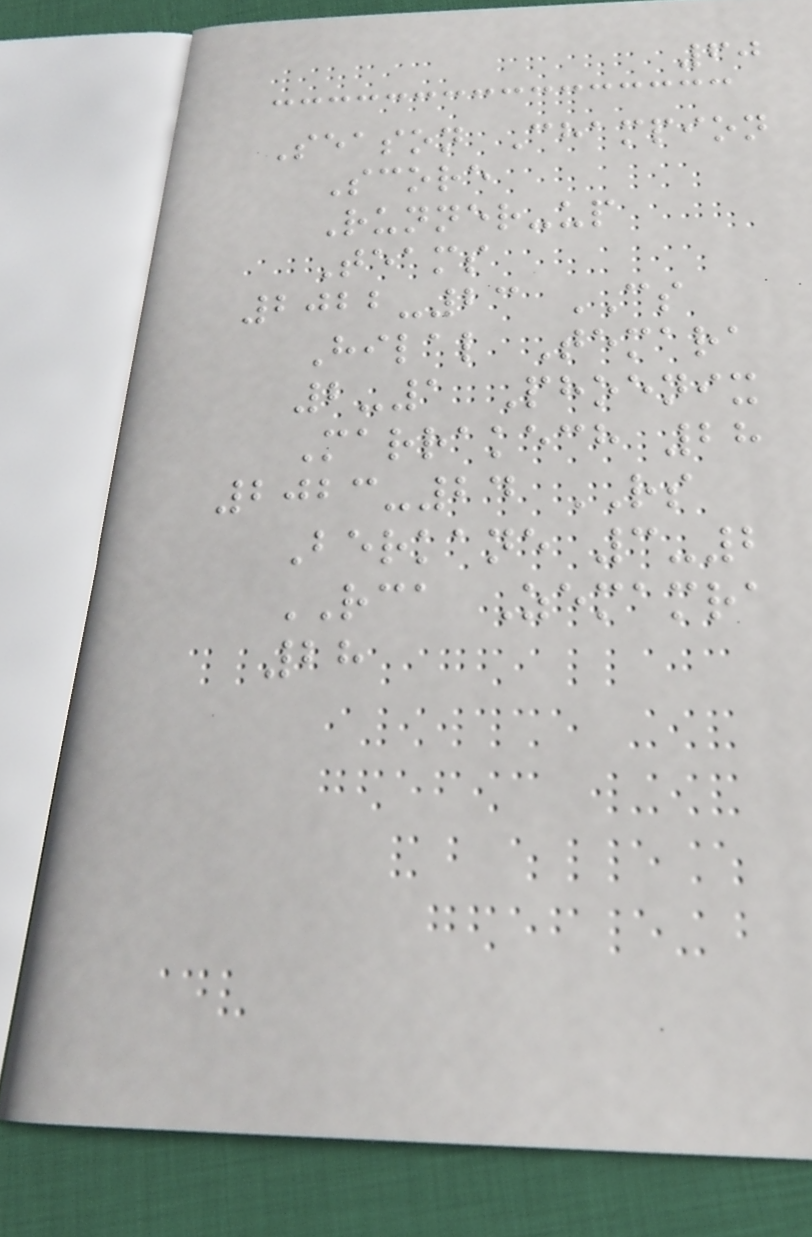60
Season Champion
Score
Runner-up
Teams
2022-23 CS
Hilal Temara
2-1 Phoenix
Marrakech 28
2023-24 RS
Berkane 3-2
RCA Zemamra
28
